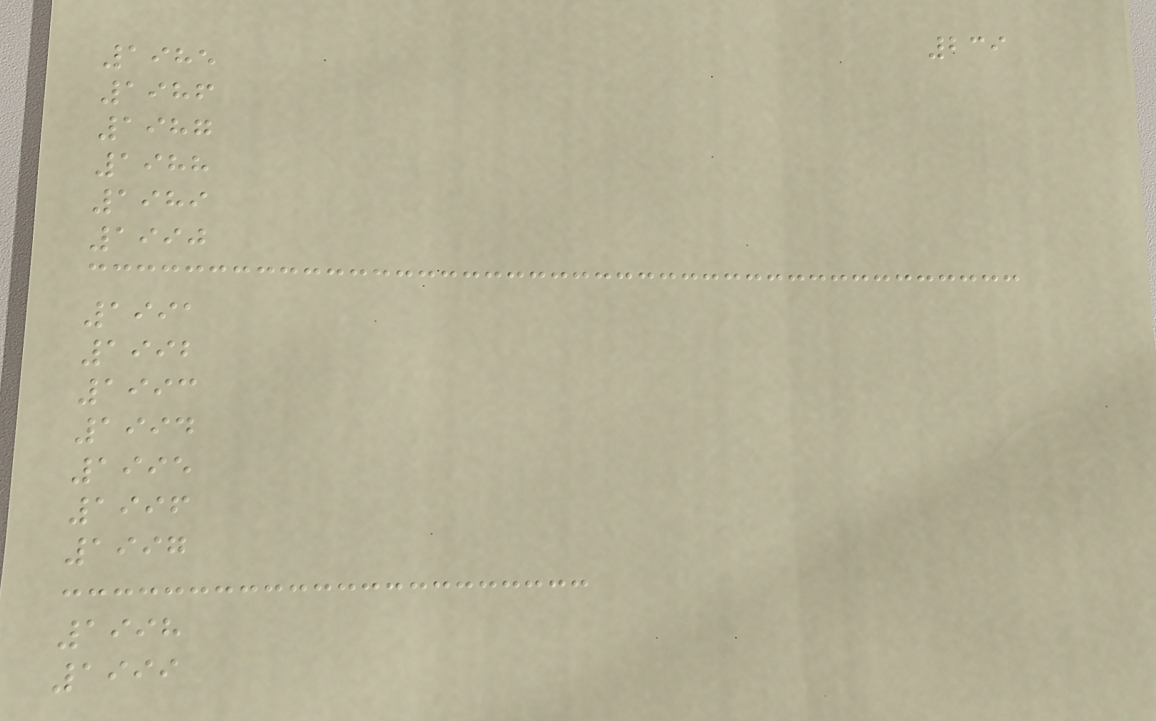239
1985
1986
1987
1988
1989
1990
1991
1992
1993
1994
1995
1996
1997
1998
1999
